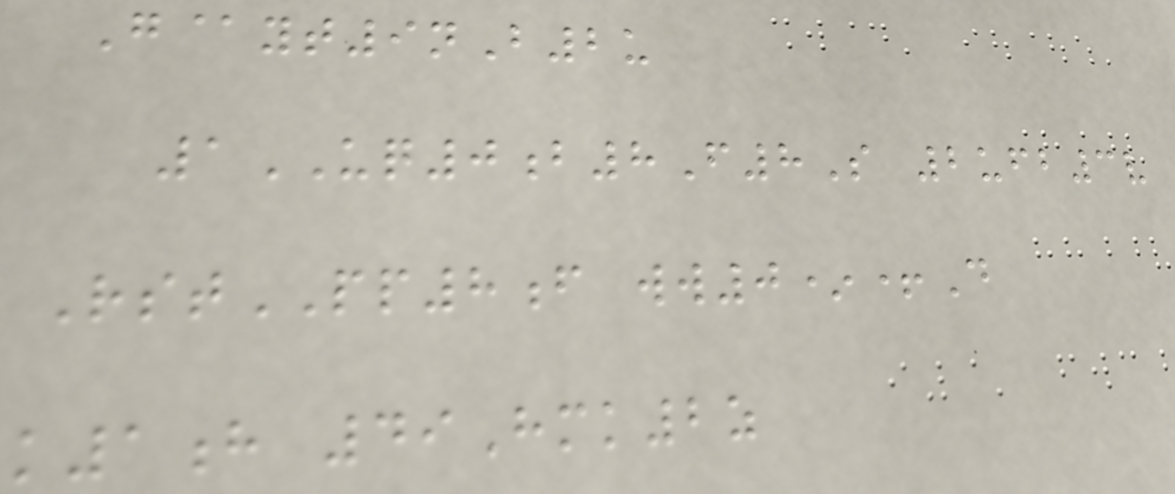G@yt9nB2u
1UQ0b8F8S 2ufb3v
RstPP8f ww0*+D
k1h 49Hmk2z
